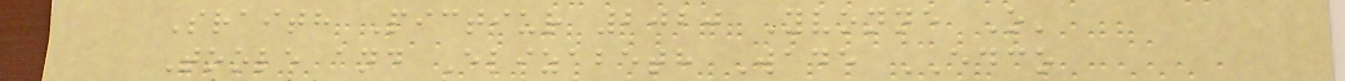Sraith Pictiur 2020 Yvonne O'
Toole and Elizabeth Wade EDCO
